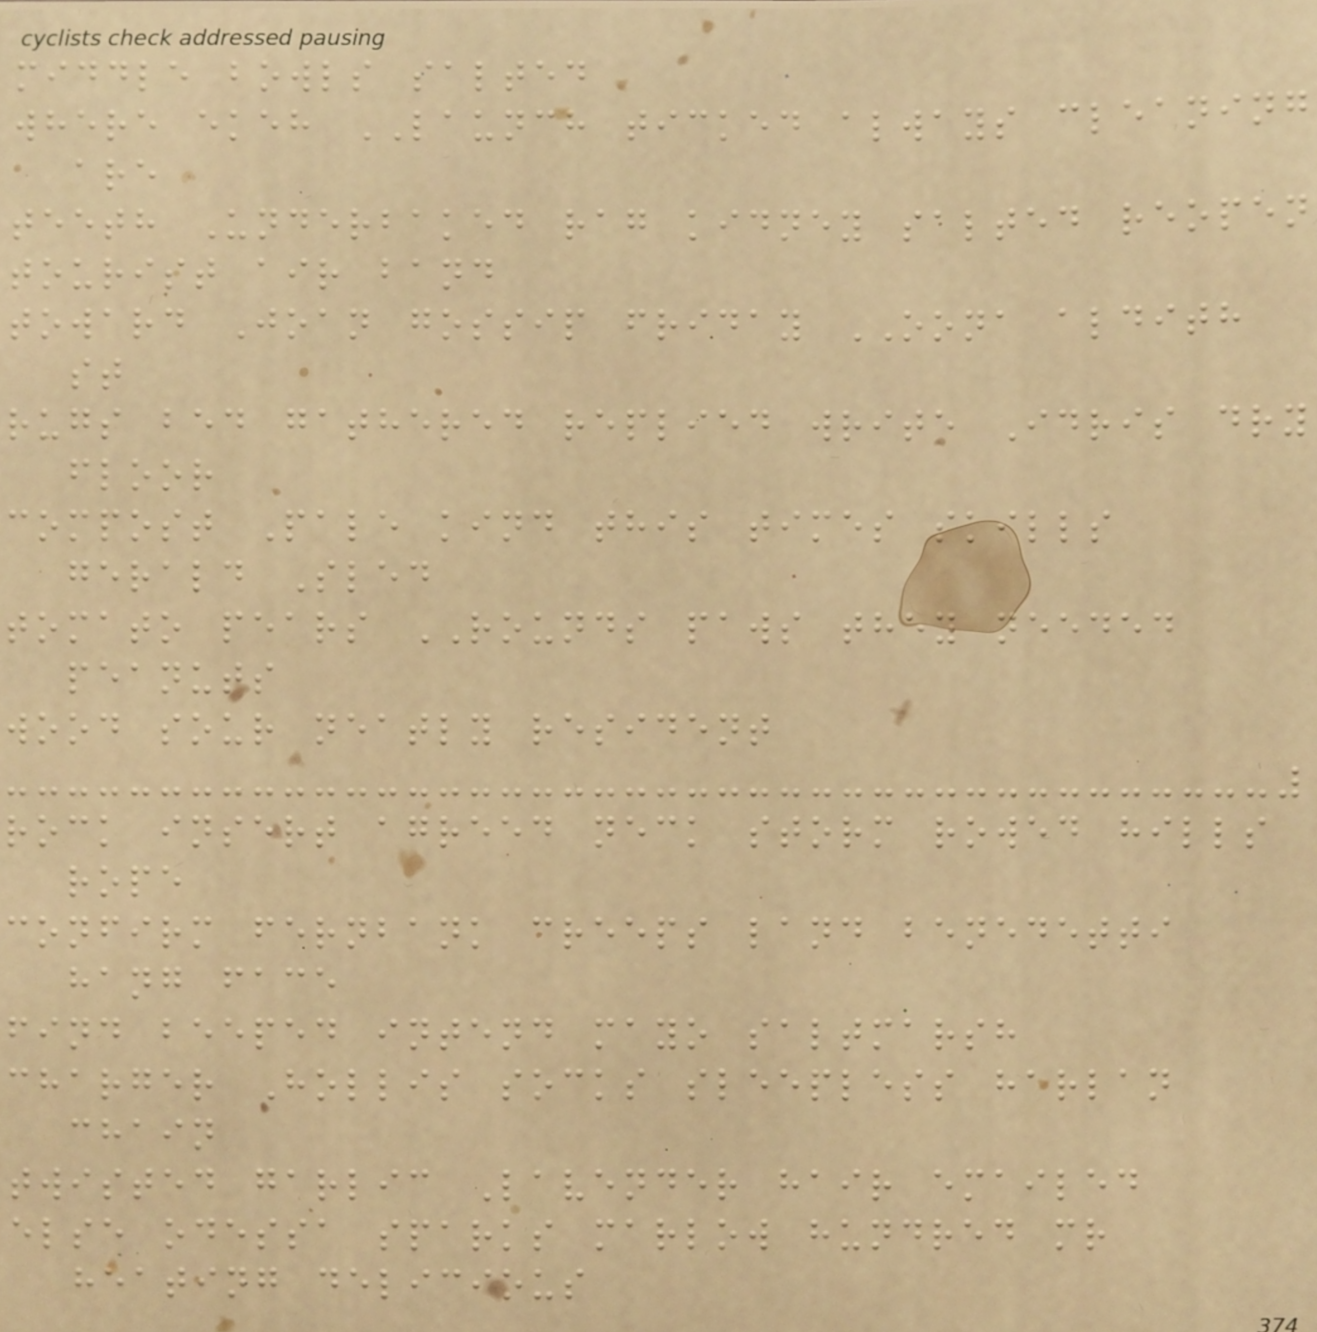middle bowls salted
where ekeh LAUNCH ticked always cleaning
are
teeth Underbaked rag kidney salted reopen
tourist air band
toward Joan gossip friday OONA aldith
st
rugs bed gathered replied write Idris dry
floor
compost Pale kind this times skills
gerald Sled
tomato pears ROUNDS paws they needed
peanuts
wood sour neatly resident
rock insert agreed neck storm rowed hills
rope
confirm fernbank creeps land benedetti
hang face
find beeped intend mayo saltmarsh
charger Hollis socks sleepless harlan
chain
twisted garlic Lavender hair emailed
else odessa sparks marlow hundred mr
heating delicious
